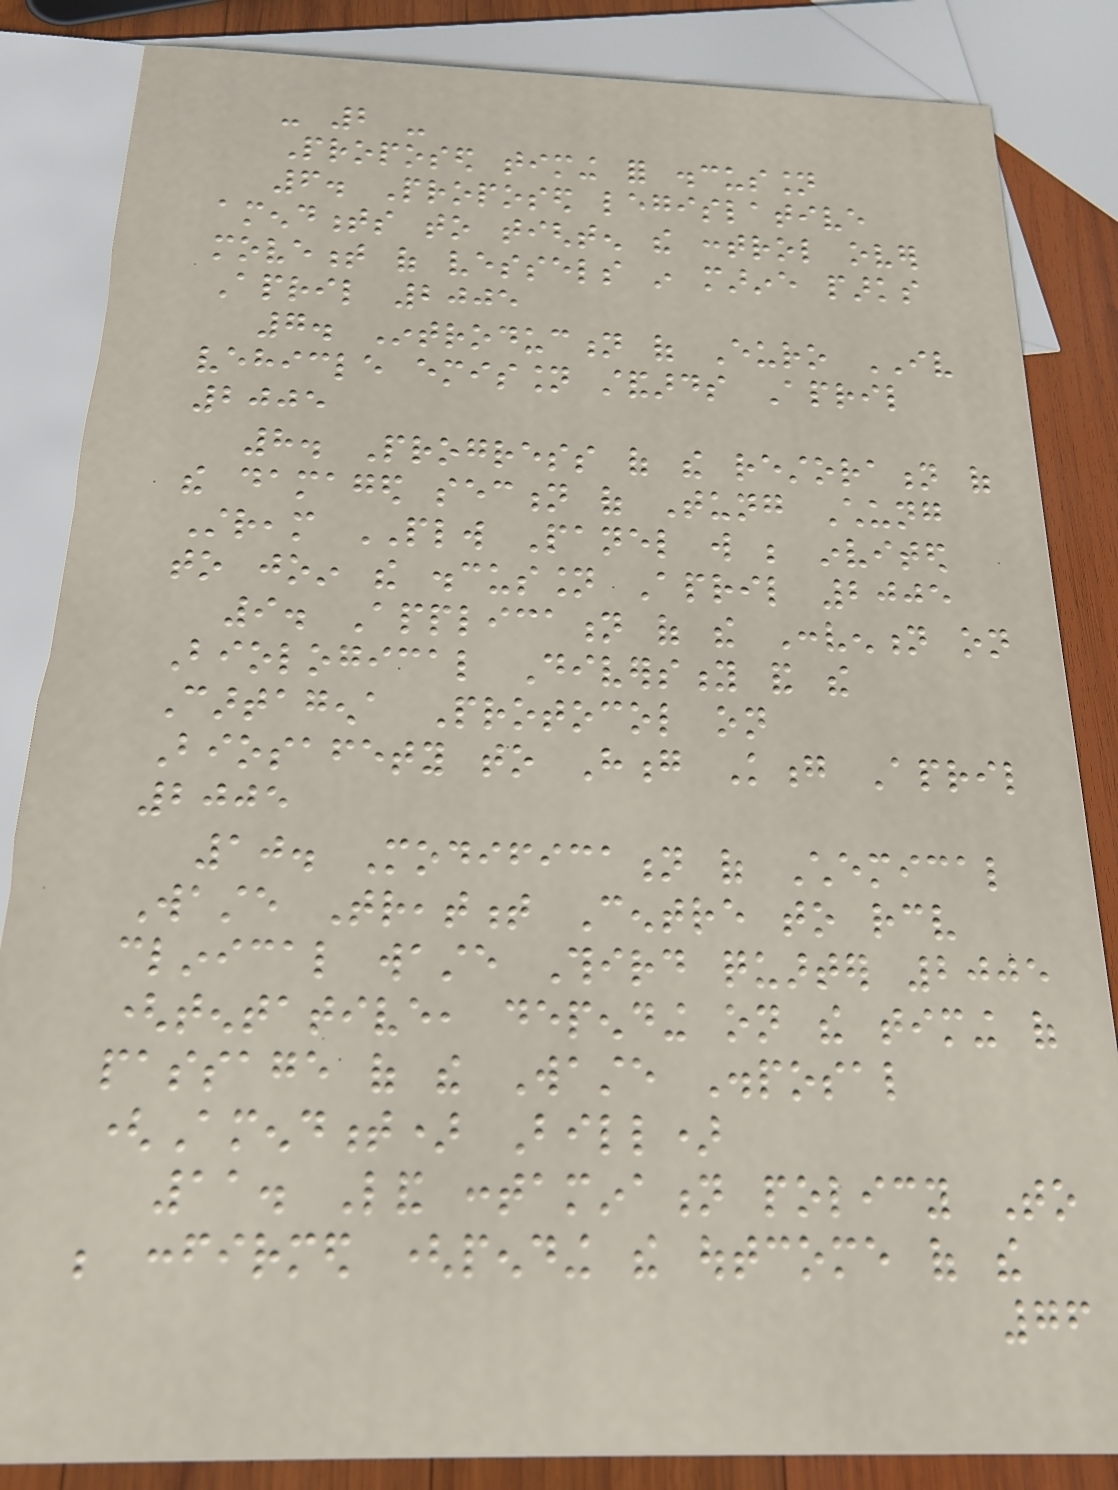- 2 -
Proposed timing for discussion
6. Proposed legislative
amendments to tighten the control over
movement of vessels in marine parks
April 2005
7. Introduction of Euro IV
vehicle emission standards April
2005
8. Progress of the restoration of
the damaged section of Tung Chung
Stream PLW Panel will be invited
to join the discussion April 2005
9. Application of the Convention on
Biological Diversity and the
Cartagena Protocol on
Biosafety to Hong Kong April
2005
10. Modification of Chemical
Waste Treatment Centre to receive
clinical waste Third quarter 2005
(tentative, depending on the timing of
passage of the Waste Disposal
(Amendment) Bill)
11. Land contamination policy To
be confirmed (pending the outcome of the
76
